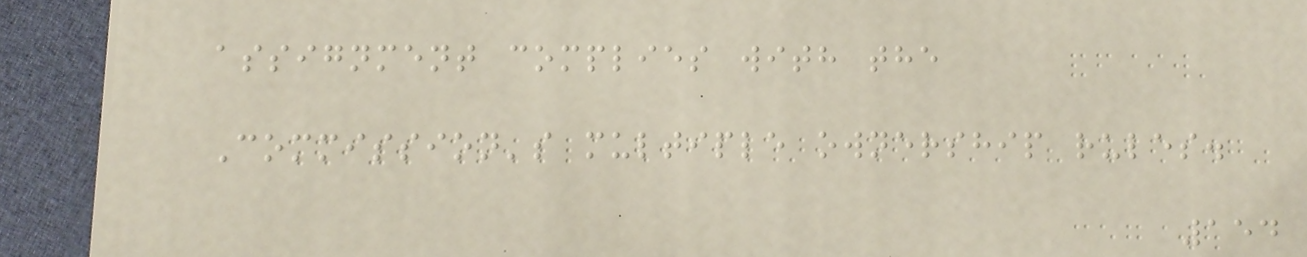assignment complies with the
Commission's multiple ownership rules.
154
